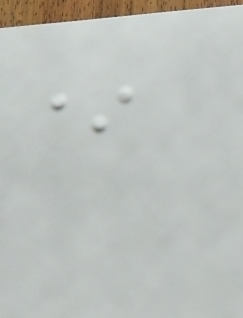*
